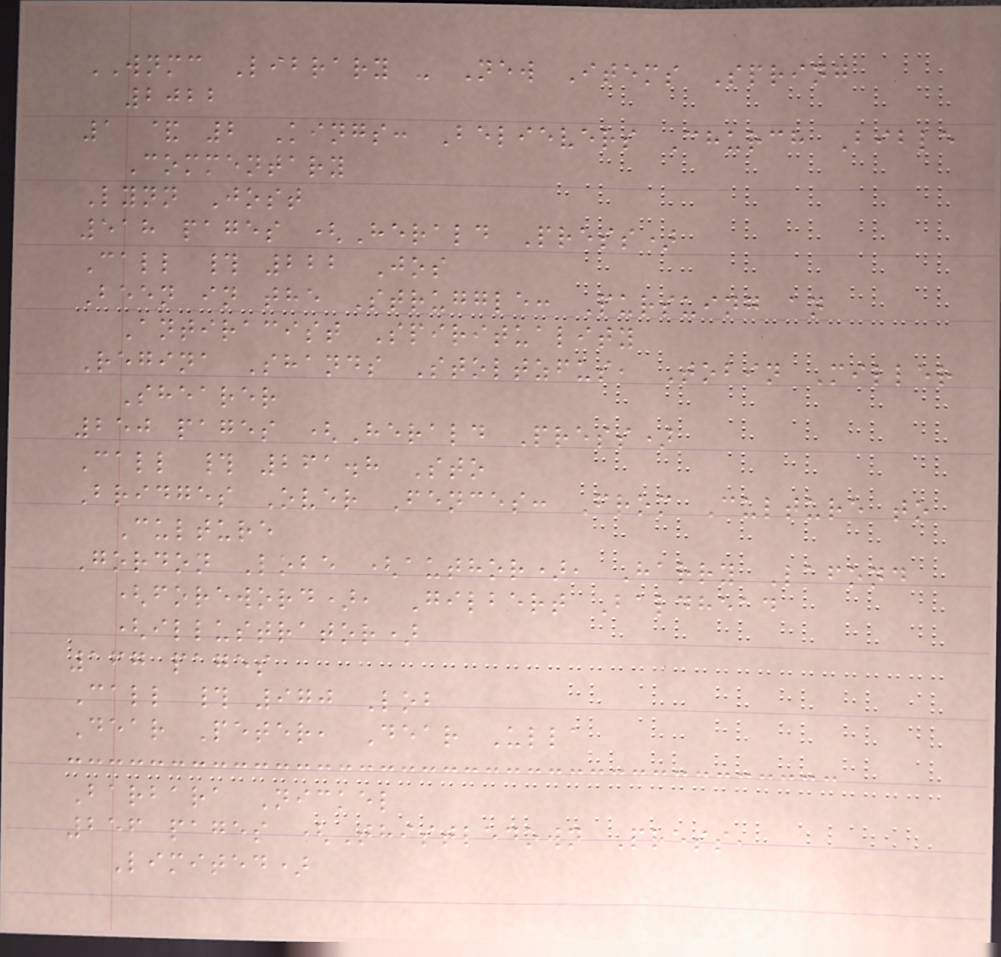WNMC Library - New Items Spring
2022
1 & 2 Kings: Believers Church Bible
Commentary
Lynn Jost
518 pages (Herald Press)
Call # 222 Jos
Been in the Struggle: Pursuing an
Antiracist Spirituality
Regina Shands Stoltzfus, Tobin Miller
Shearer
250 pages (Herald Press)
Call # 261.8 Sto
Bridges Over Fences: From Culture to
Culture
Gordon Lobe (author), Harry Lafond
(foreword), Gilbert Baldhead
(illustrator)
167 pages
Call # 970 Lob
Dear Peter, Dear Ulla
Barbara Nickel
256 pages (Thistledown Press,
Limited)
